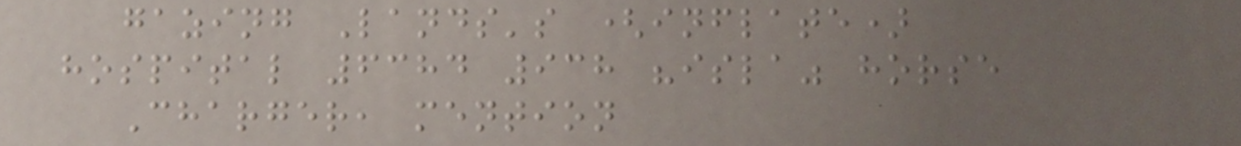gazing Lands's (inflate)
hospital 6384 938 "isla" horse
Charger, mention
